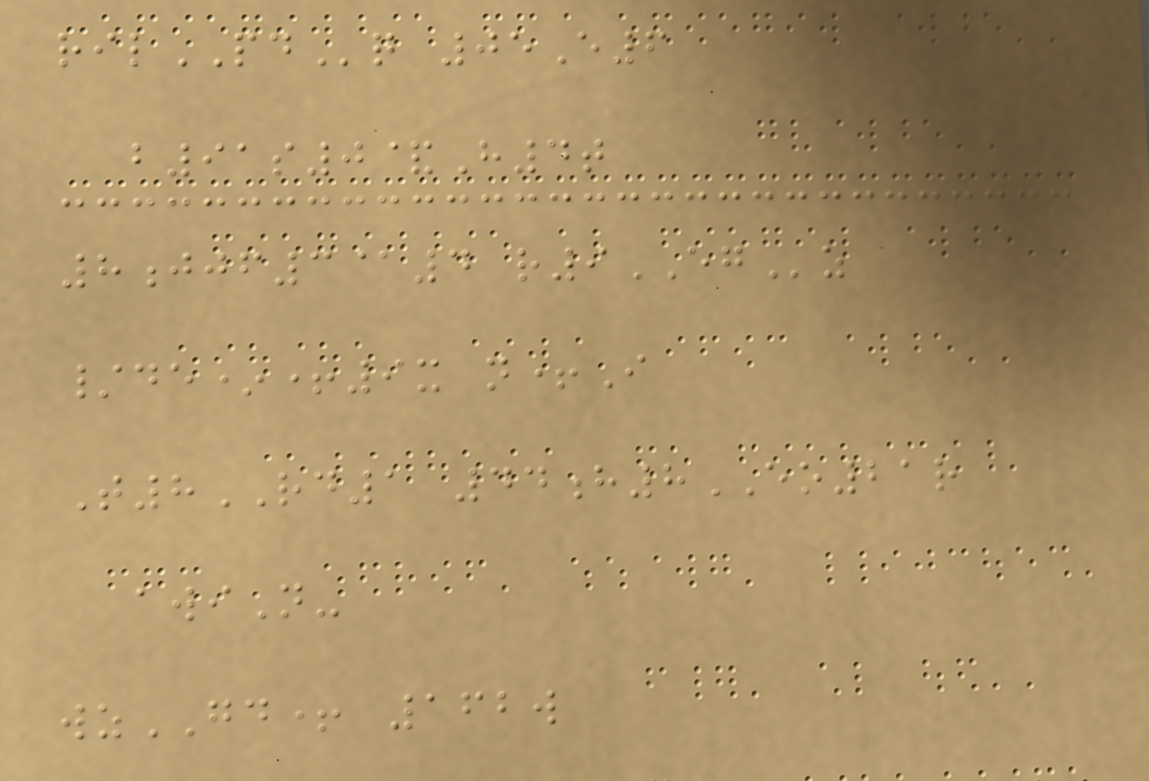rilPDq 05E6
b91s0&H4t
8jjf3@4 r9EGz
/de*+9x n+I
T8RD1 44h8EO21r
awiN-
wzGD+ 162w
